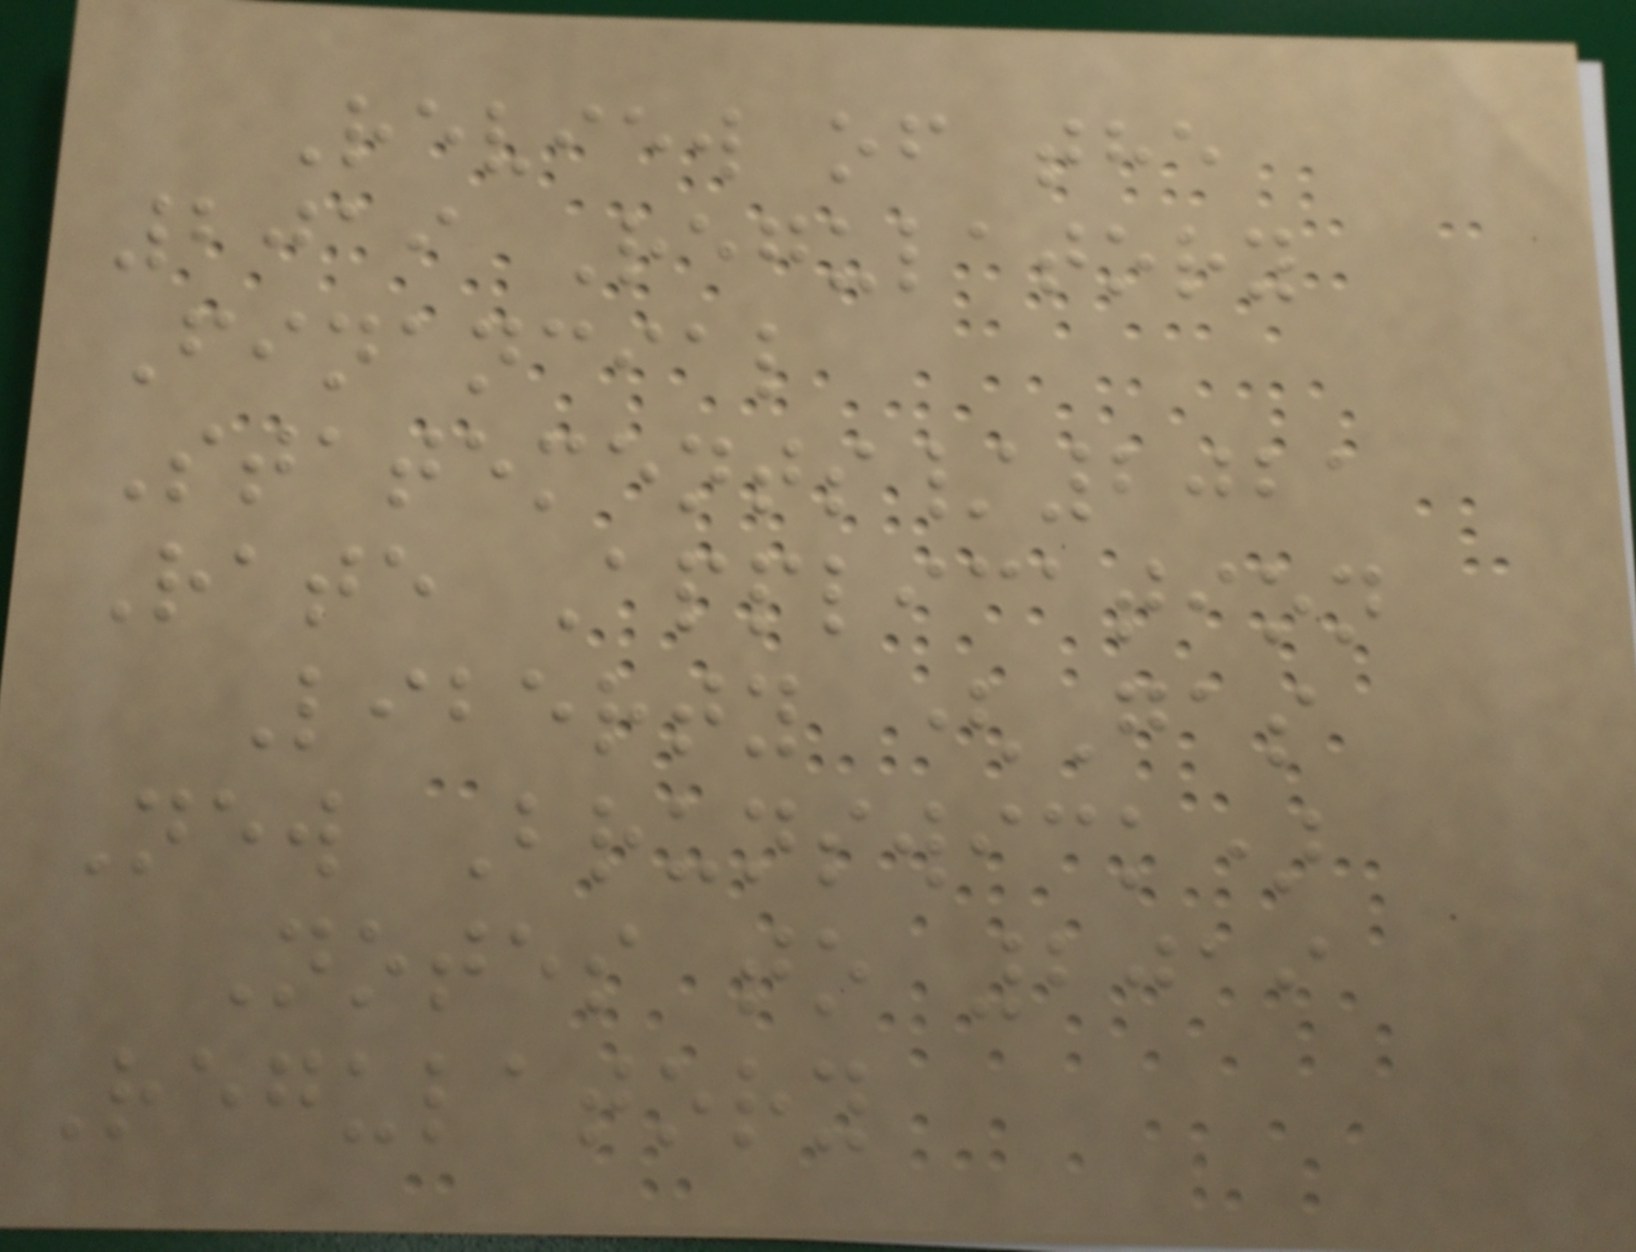Review of the
2019 Regulatory
Financial
Statements/2021
Rate Application
Liberty (Gas
New Brunswick)
Notes to 2019
Regulatory
